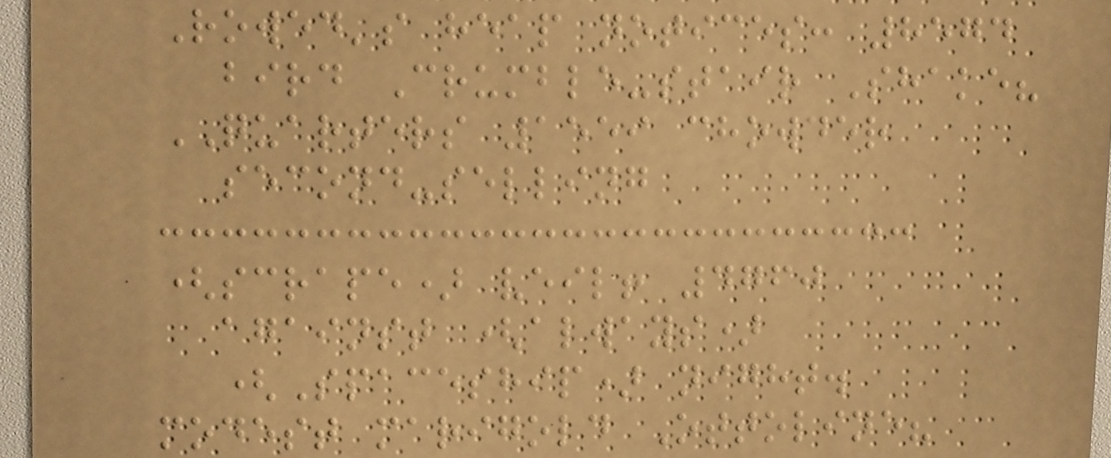Rowed's heap notices: 8574
bird Crumble-stair Shake?
QUARTERS 1559 chowder
second-selling
(scrape) veil! 4760
against (always)
(Spaceship) night.
modest marigold Ottoline?
